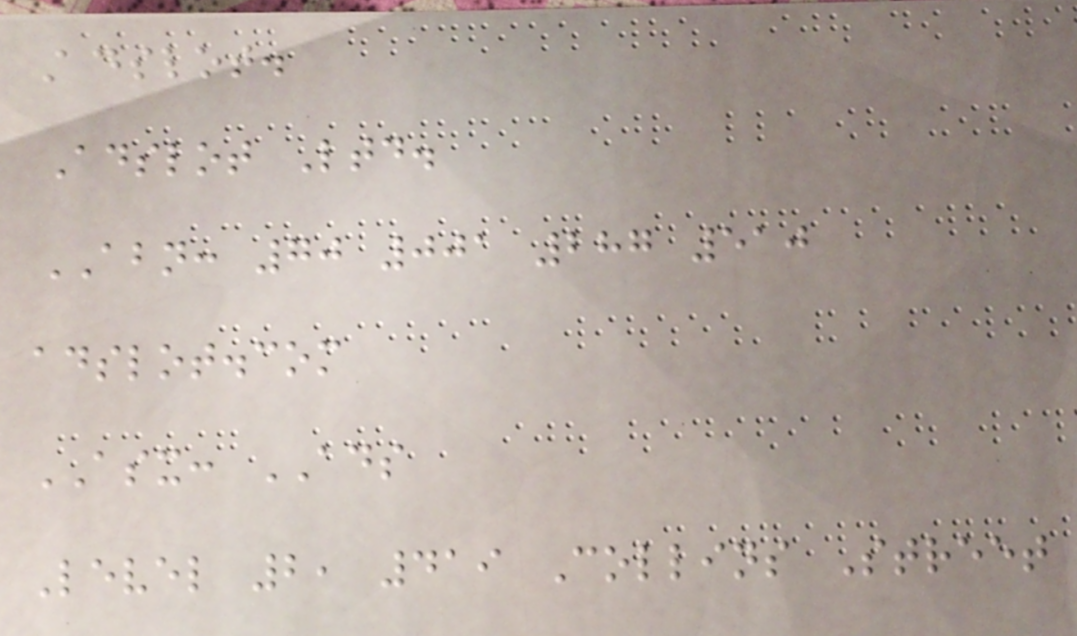Adslot.
Adslot Ltd.
ABN: 70 001 287 510
adslot.com
ASX: ADS
Level 2, 419 Collins Street
